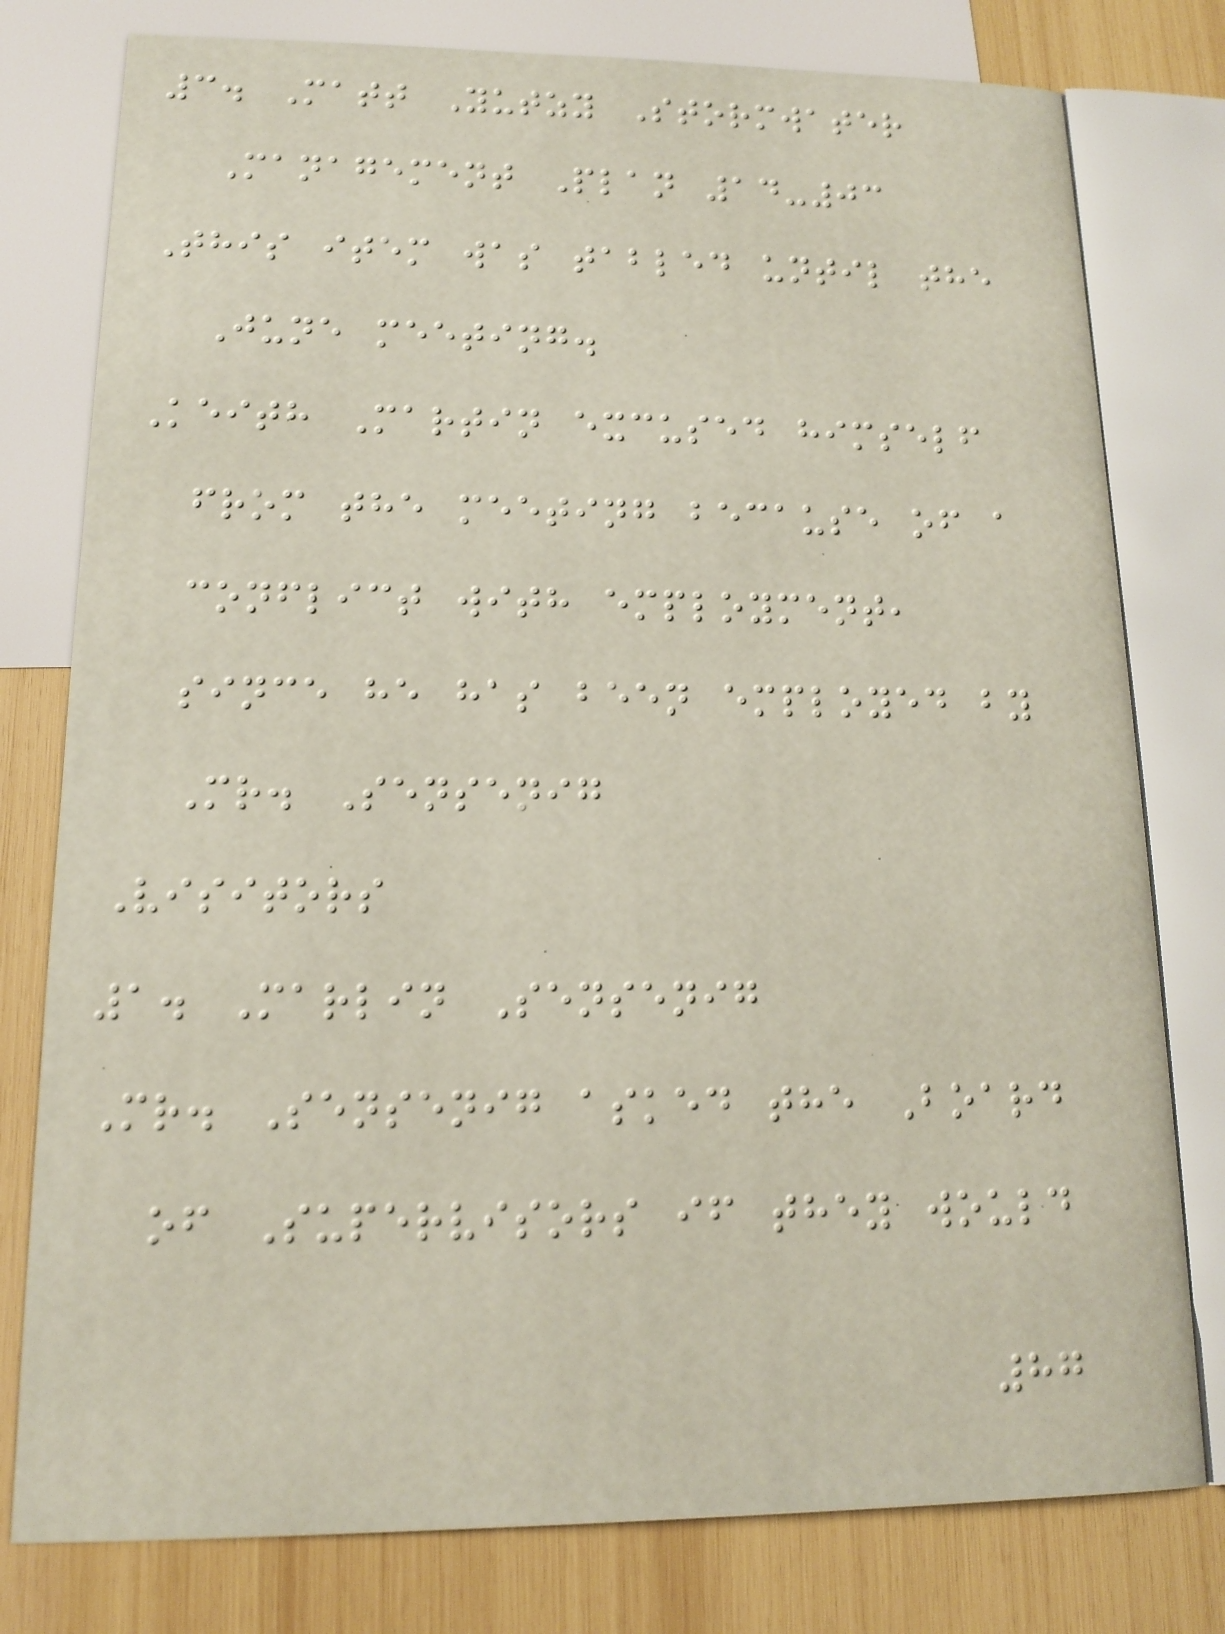3. Matt Yutzy Stormwater
Management Plan 14-03
This item was tabled until the
June meeting.
Keith Martin excused himself
from the meeting because of a
conflict with employment,
since he has been employed by
Mr. Sensenig
Visitors
1. Marlin Sensenig
Mr. Sensenig asked the Board
of Supervisors if they would
87
